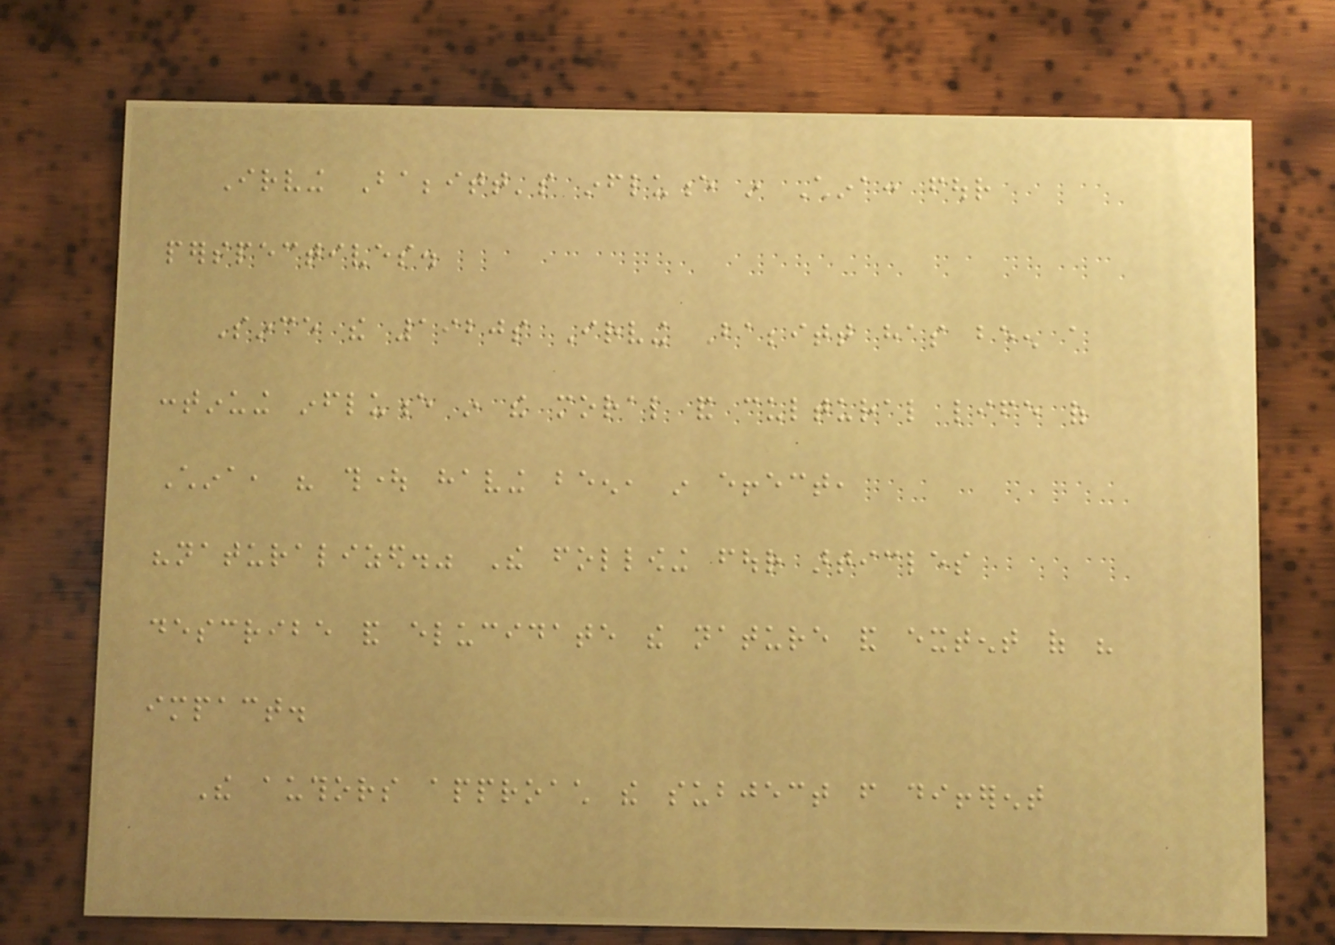Irving Babbitt's influence in China: four
perspectives.
Since the 1920s Irving Babbitt has been a
continuing influence in the moral and cultural life of
China, his thought having been, in effect,
"naturalized." The following four articles
describe and elucidate the nature and extent of his
impact.
The authors approach the subject from different
